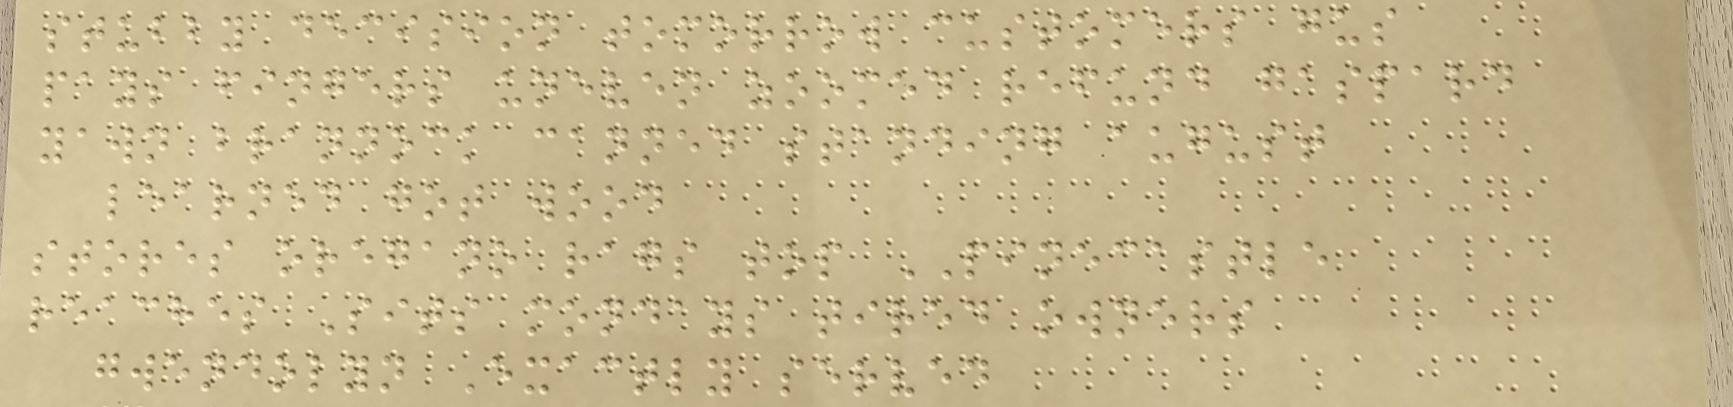stubby decision tomorrow customers gus
pays fingers uneven zoomed refund gaspard
yawn brannock canned standing august
learned got wood
stores oregano rags top PINECASTLE
reaches Sits mondays tired owners
gwendolyn Exactly served
